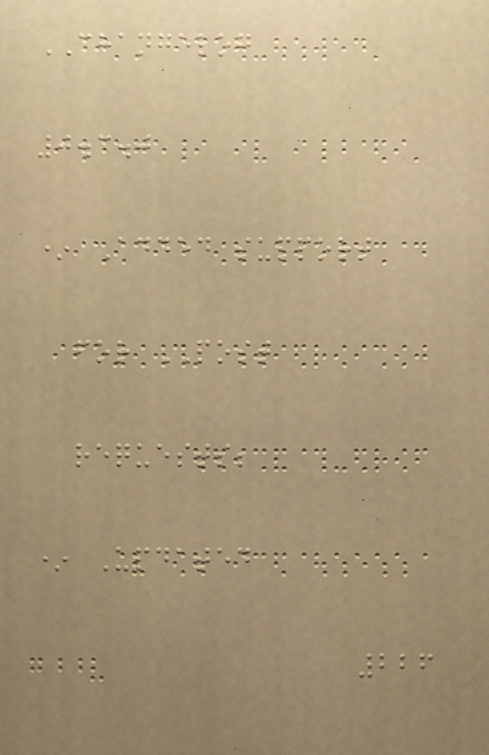CHANGELOG
0.3.0
* Added support
for POST
requests;
* Updated
226
